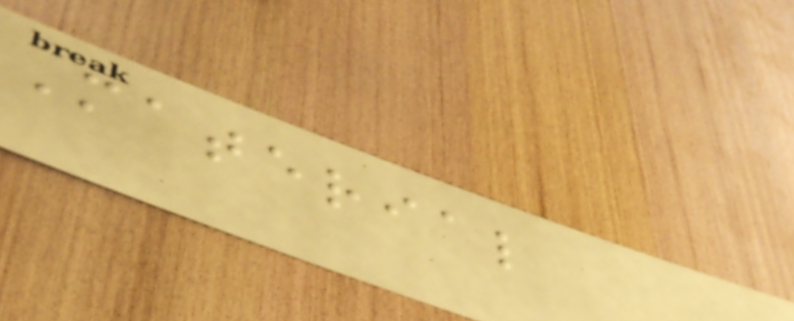Material
